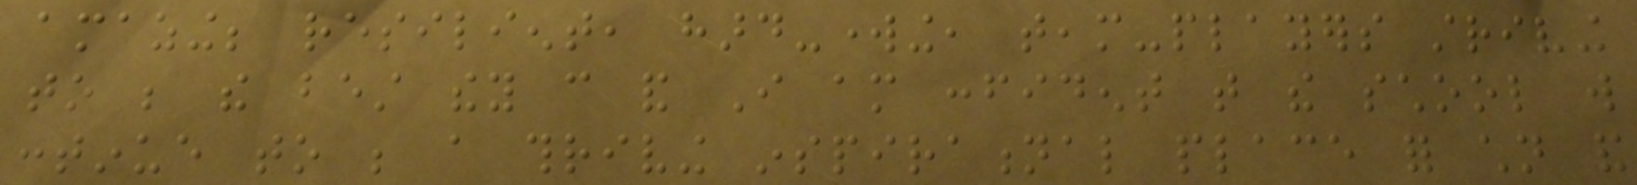amazing; resilient, hard-working, team-players striving
to be the best they can and I am confident that the school will
continue to be a thriving inspirational place for children and
